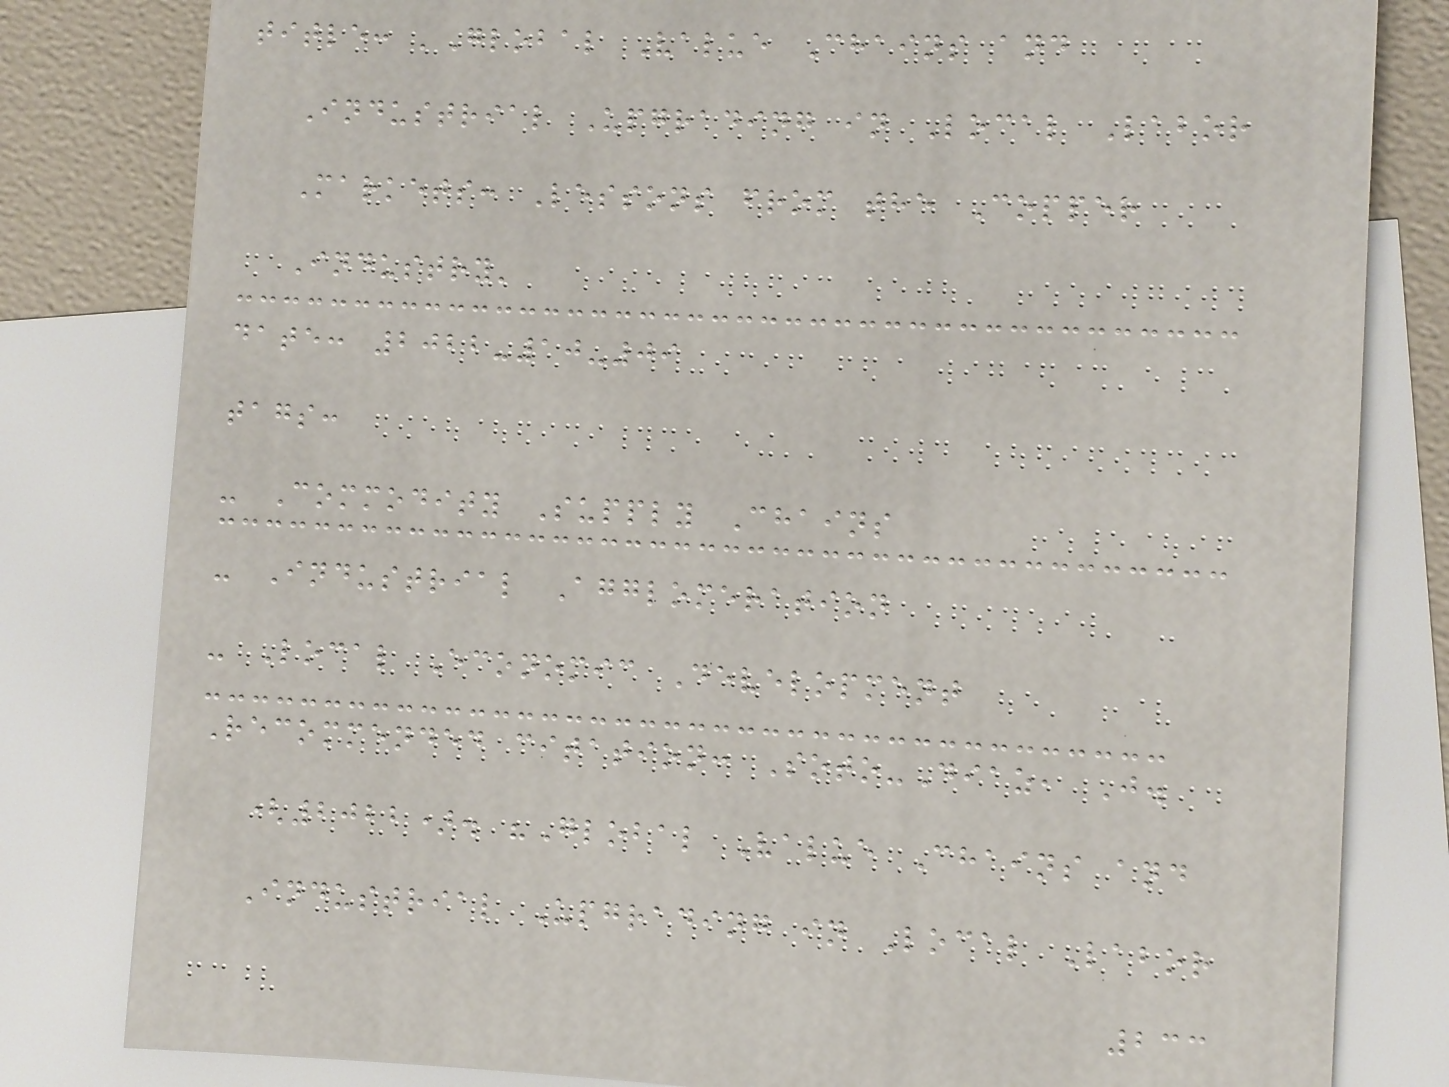title: 'Global Value Chains and
Industrial Upgrading in Local Labor
Markets: Lessons from the Copper
Industry'
date: 2022-10-09
tags:
- Commodity Supply Chains
- Industrial Agglomeration
- Local Economic Development
Recommended citation: Soto-Diaz, J.
(2022). "Global Value Chains and
Industrial Upgrading in Local Labor
233
